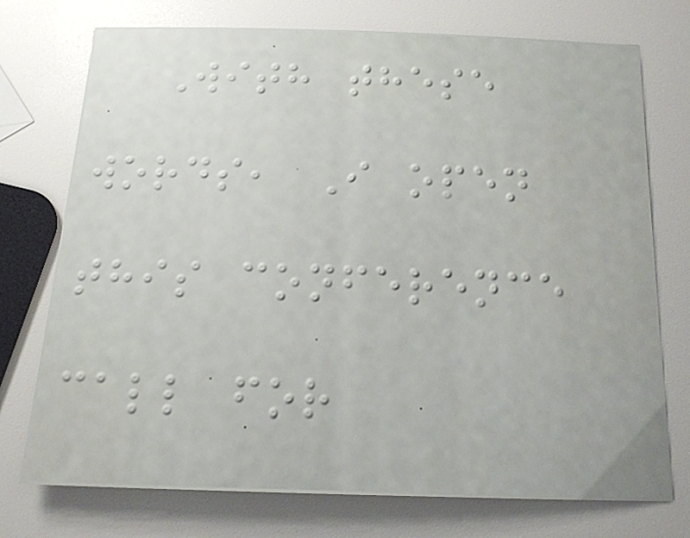With these
words, I open
this conference
call for
